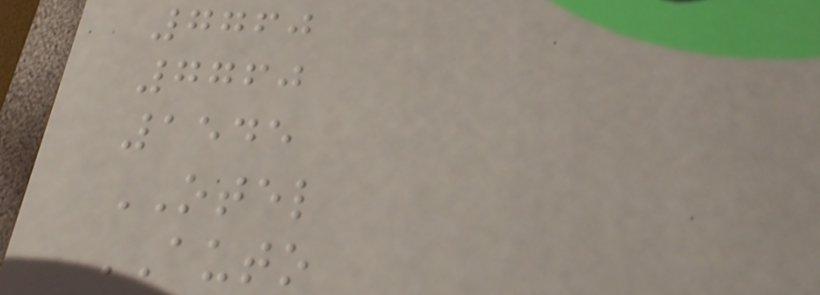7760
7760
1545
OTEL
AUTO
